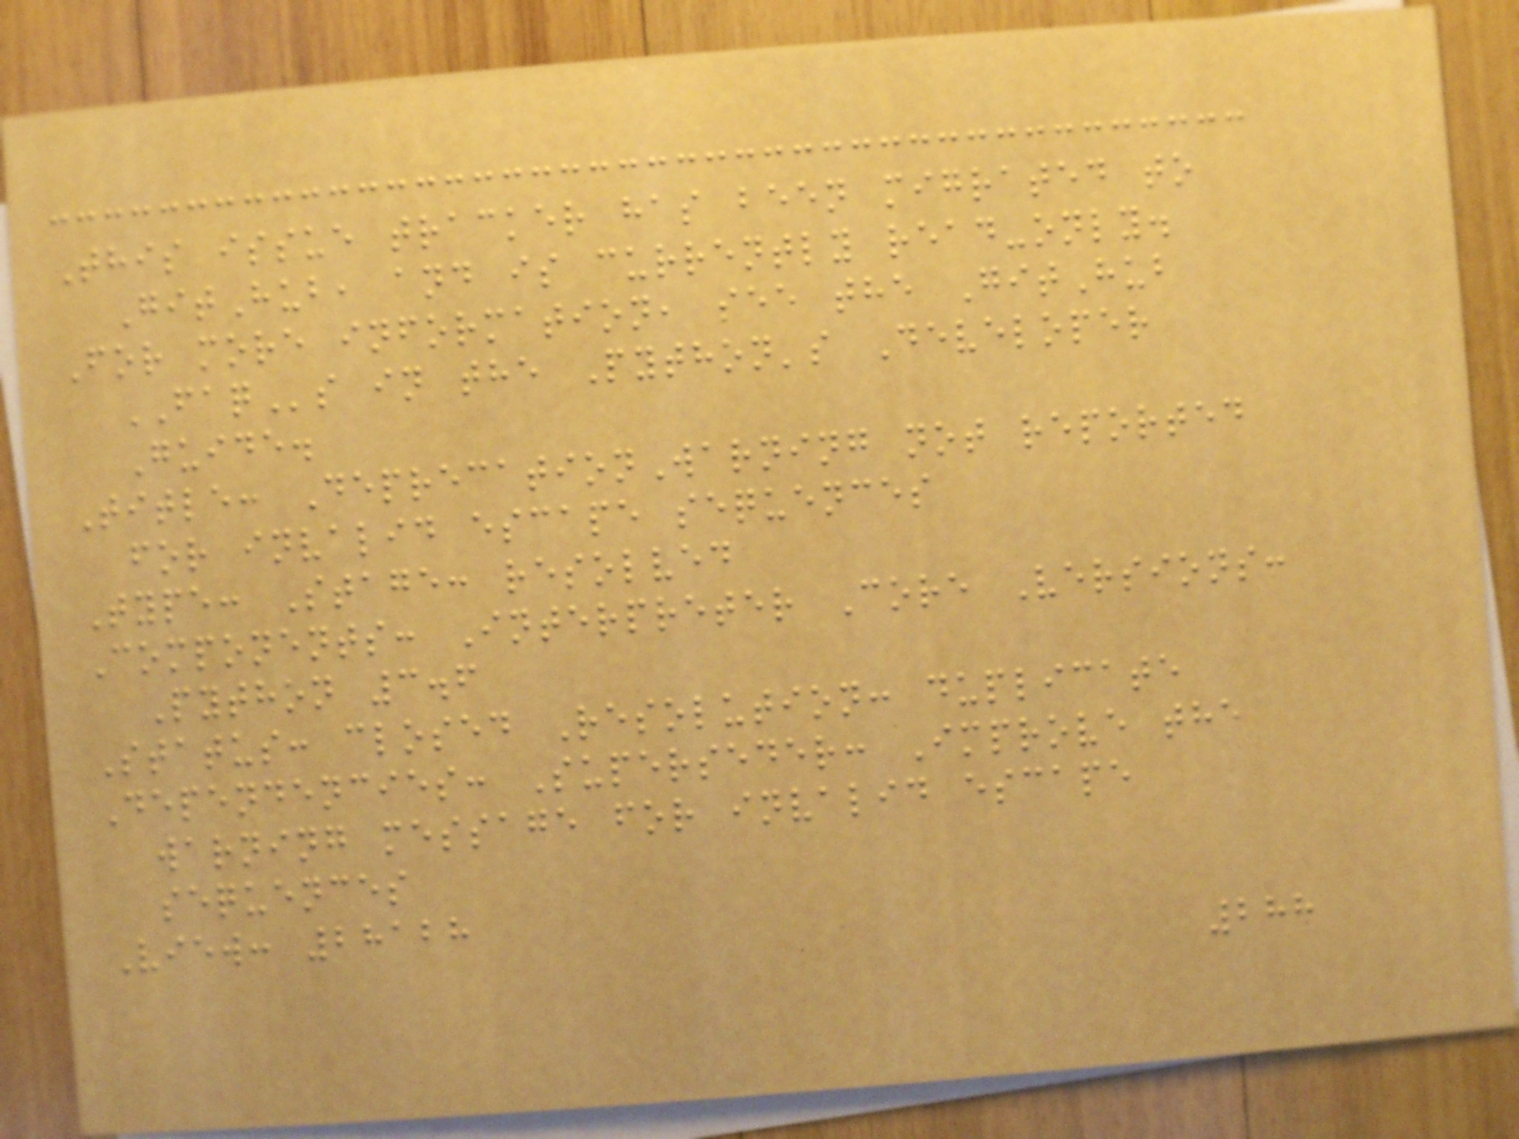This issue tracker has been migrated to
GitHub, and is currently read-only.
For more information, see the GitHub
FAQs in the Python's Developer
Guide.
Title: DeprecationWarning not reported
for invalid escape sequences
Type: Stage: resolved
Components: Interpreter Core Versions:
Python 3.6
Status: closed Resolution: duplicate
Dependencies: Superseder: Improve the
warning message for invalid escape
sequences
View: 28128
288
